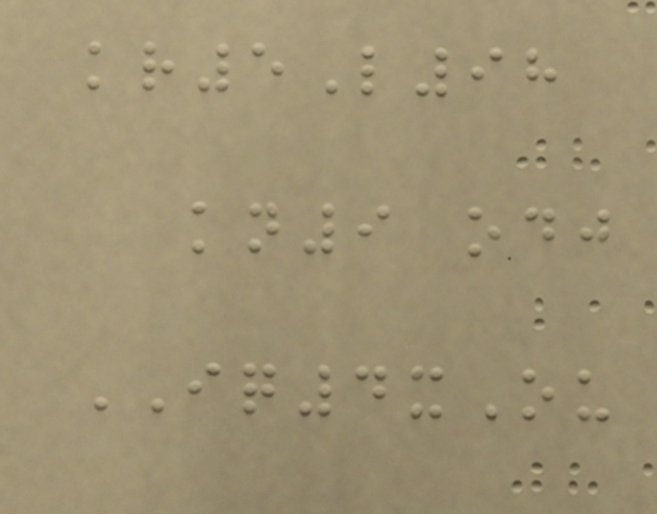kr5L98
kn9 odj
IQ4xOu
